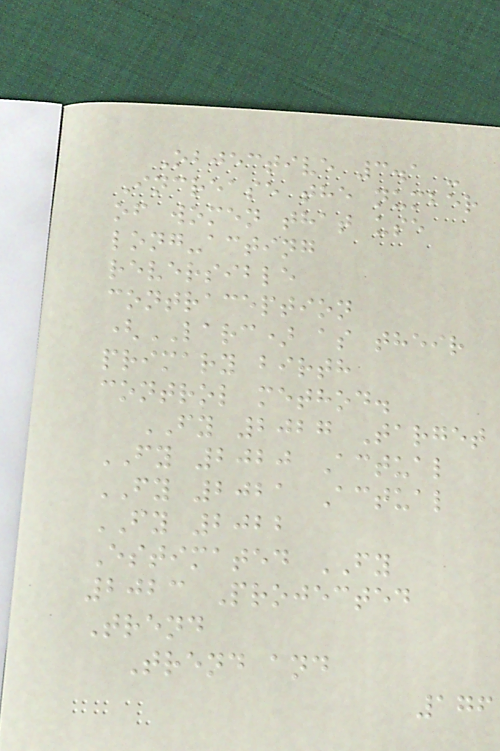Objective 3.1 -
Increase the number
of women that use
long-acting
reversible
contraception
(LARC) as their
primary birth
control method.
FY 2027 Target
FY 2020 Actual
FY 2021 Actual
FY 2022
Estimated FY
2023 Projected
Trend
Trend and
176
